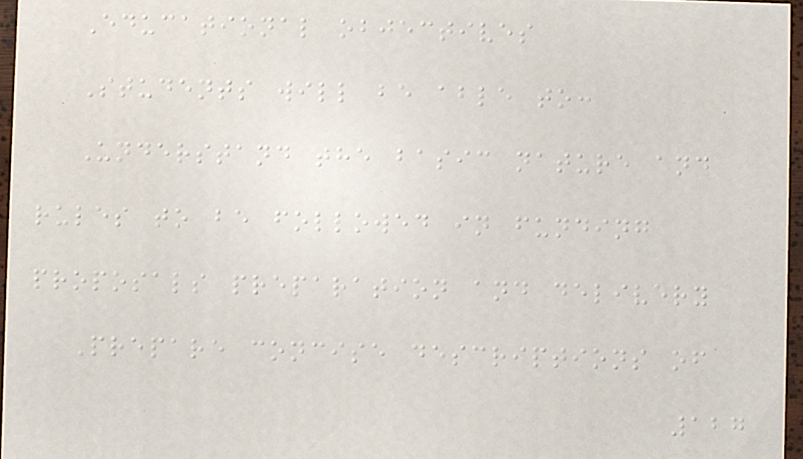Educational objectives
Students will be able to:
Understand the basic nature and
rules to be followed in funding
proposals preparation and delivery
Prepare concise descriptions of
127
